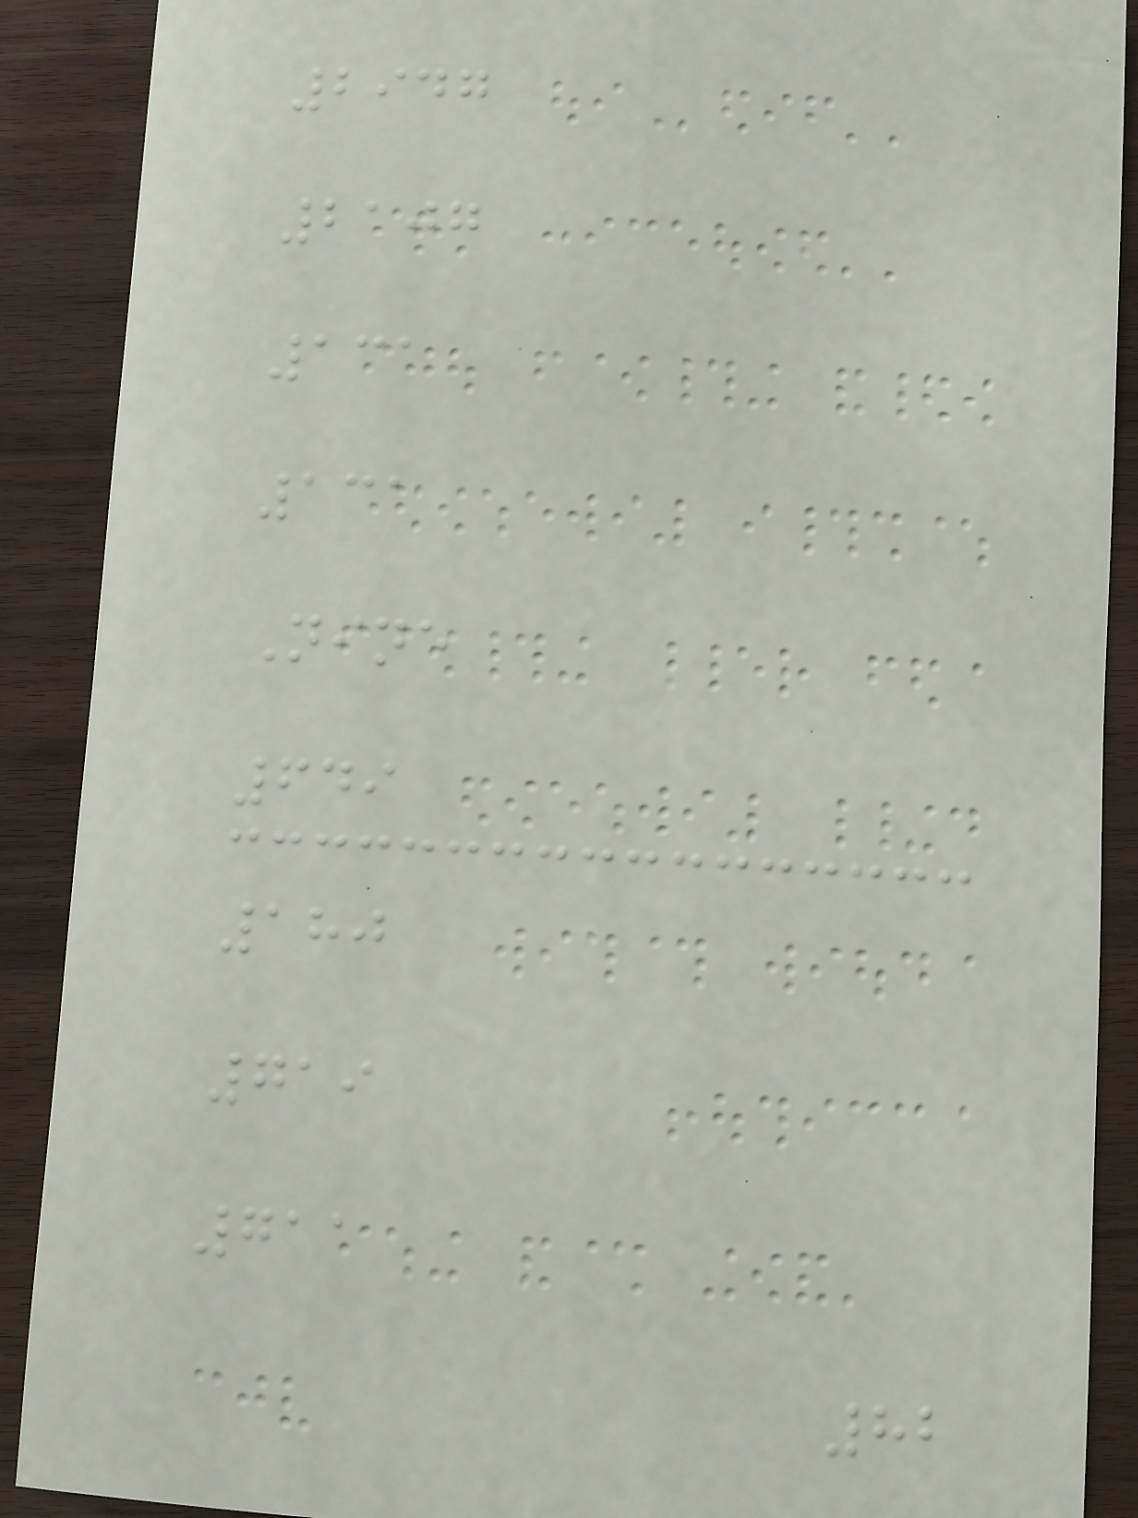2947
2107
131
131
Nine
649
180
719
711
82
